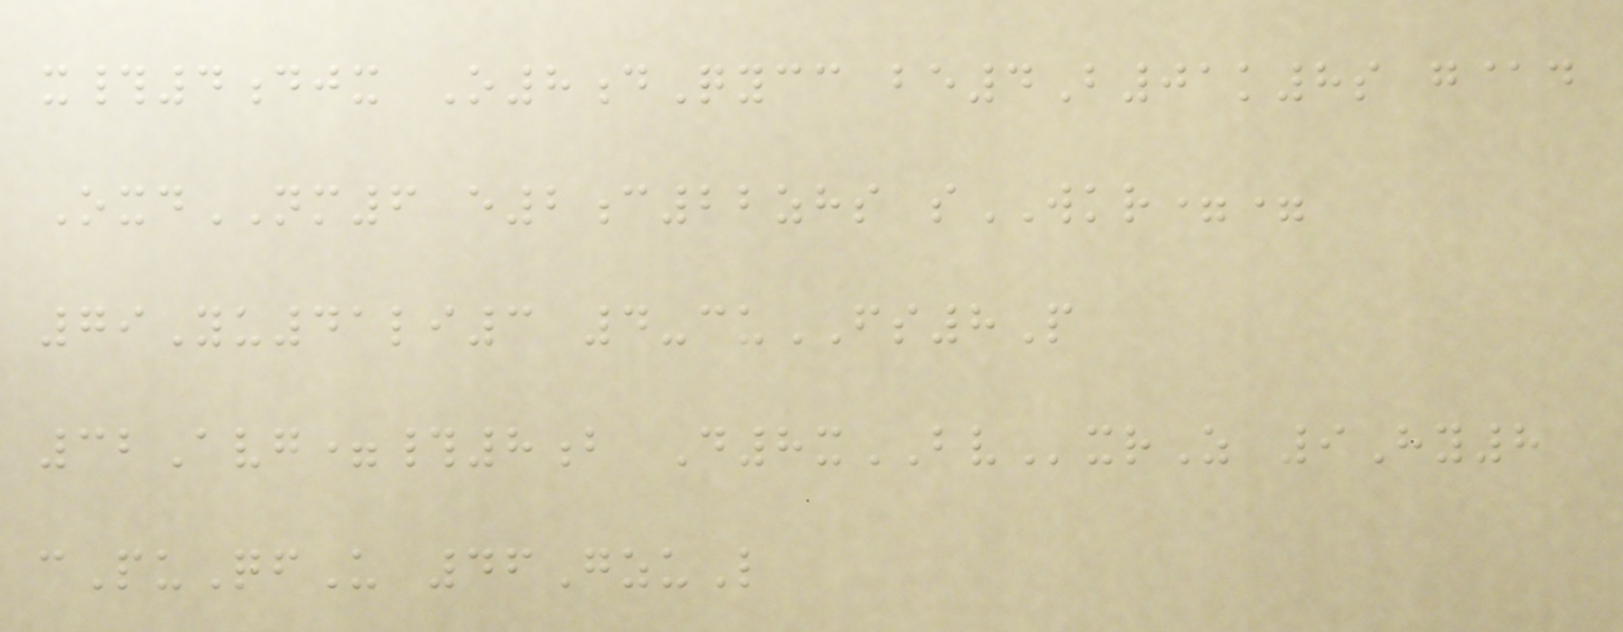x#4djx O8dQycc be4B01k8s g@d
OxdNM6 e2c22zhs sWKR==
79Yu41li3 4-cuFS8P
32Avg=#8b D8xBVxrZ 9Hy8
cPuQfU 46GzuL
